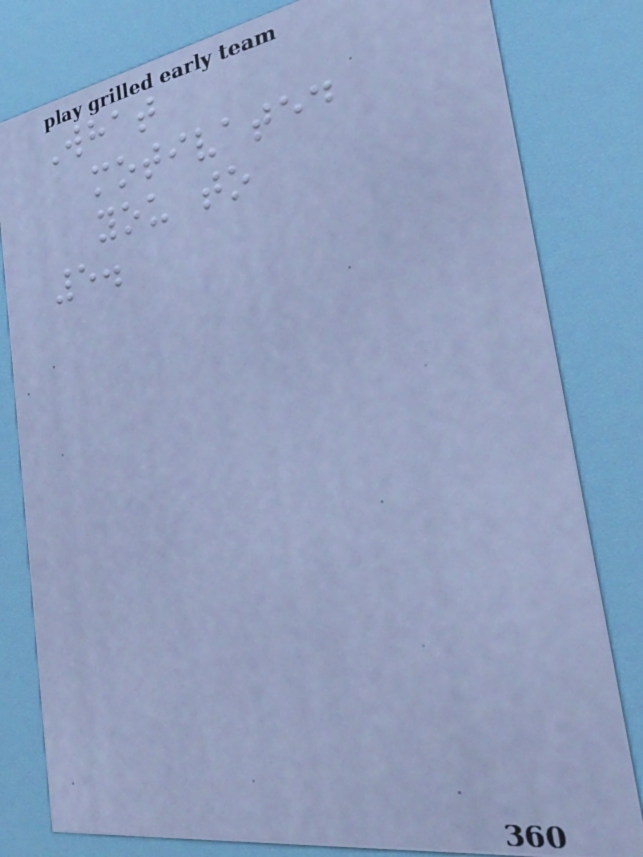What
motivated
you to
5.
